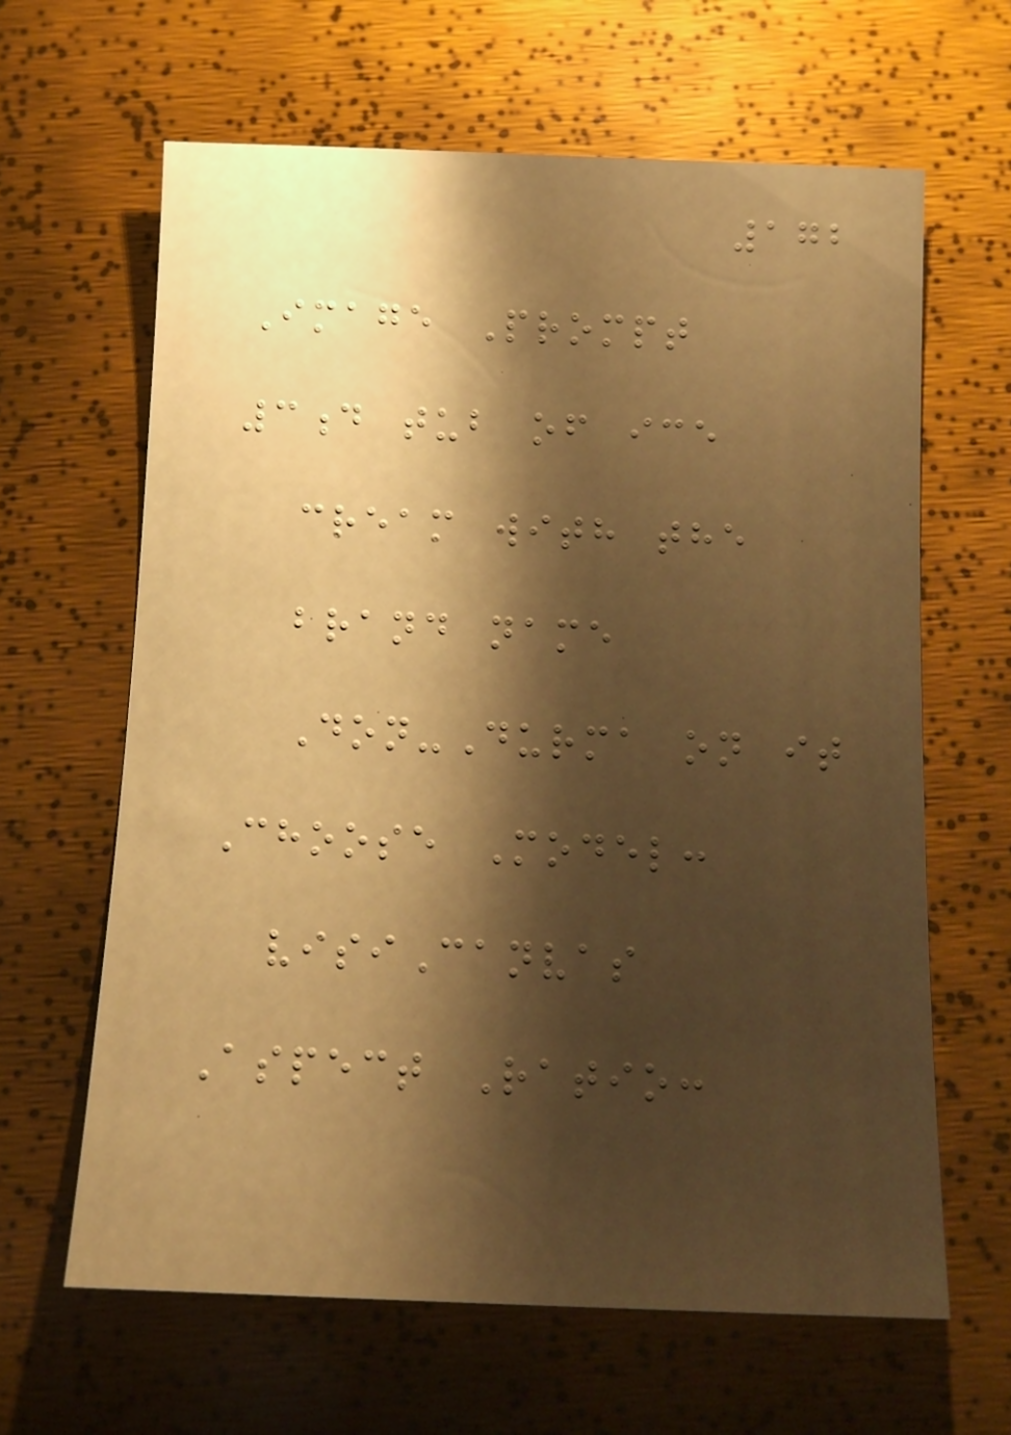172
Image Prompt
3d tub of ice
cream with the
brand name
Don-Durma on it
Choose Model:
visiCanvas
Aspect Ratio:
